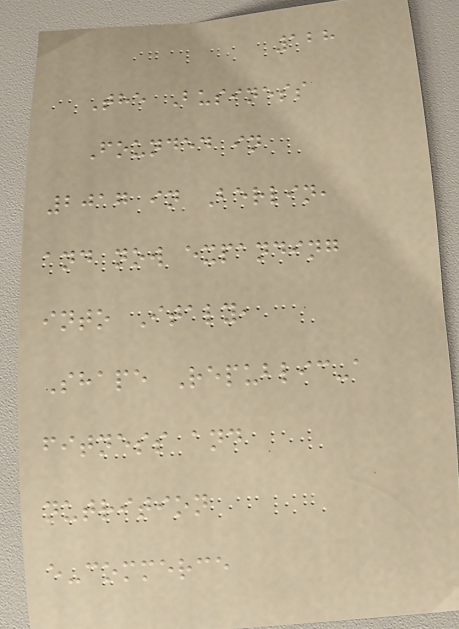128
The Business
Founded in
2017 in Berlin,
and now expanding
into Italy,
Shape Republic-a
fitness and
nutrition
e-commerce
